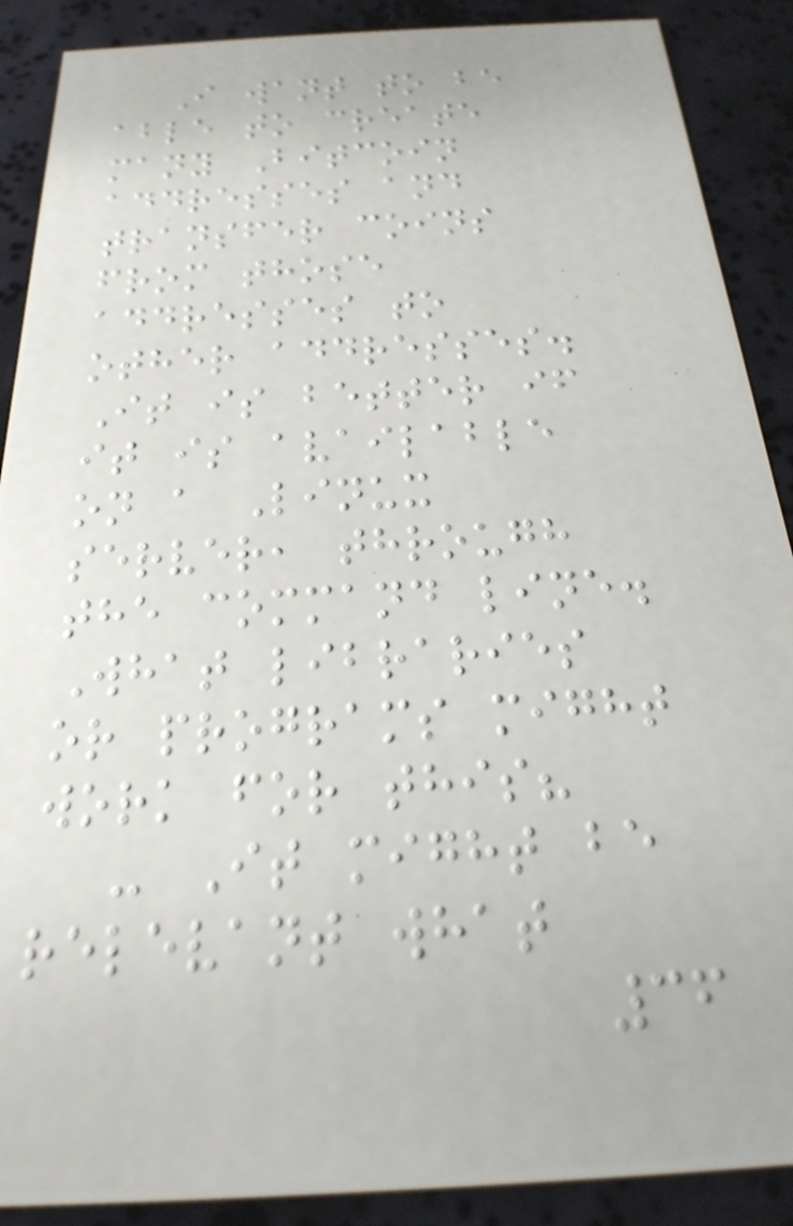I want to be
able to create
many Bitcoin
addresses and
transfer coins
from those
addresses to
other addresses.
It is better if
it is available
on a Linux
server, through
the command line.
What libraries
or programs might
work for this?
- It might be
relevant what
36
